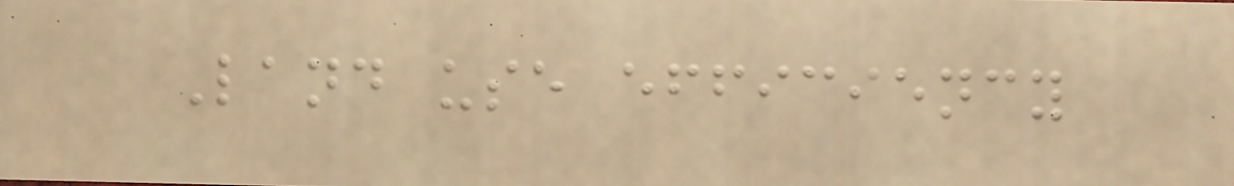Land use efficiency
